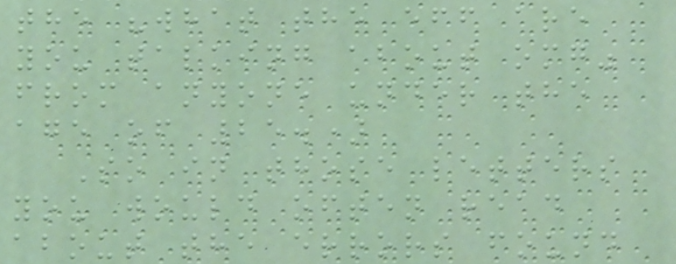the "what the eff are
you talking about omg"
from anyone under the
age of 25.)
So in those letters
you would often read
about the errors found
